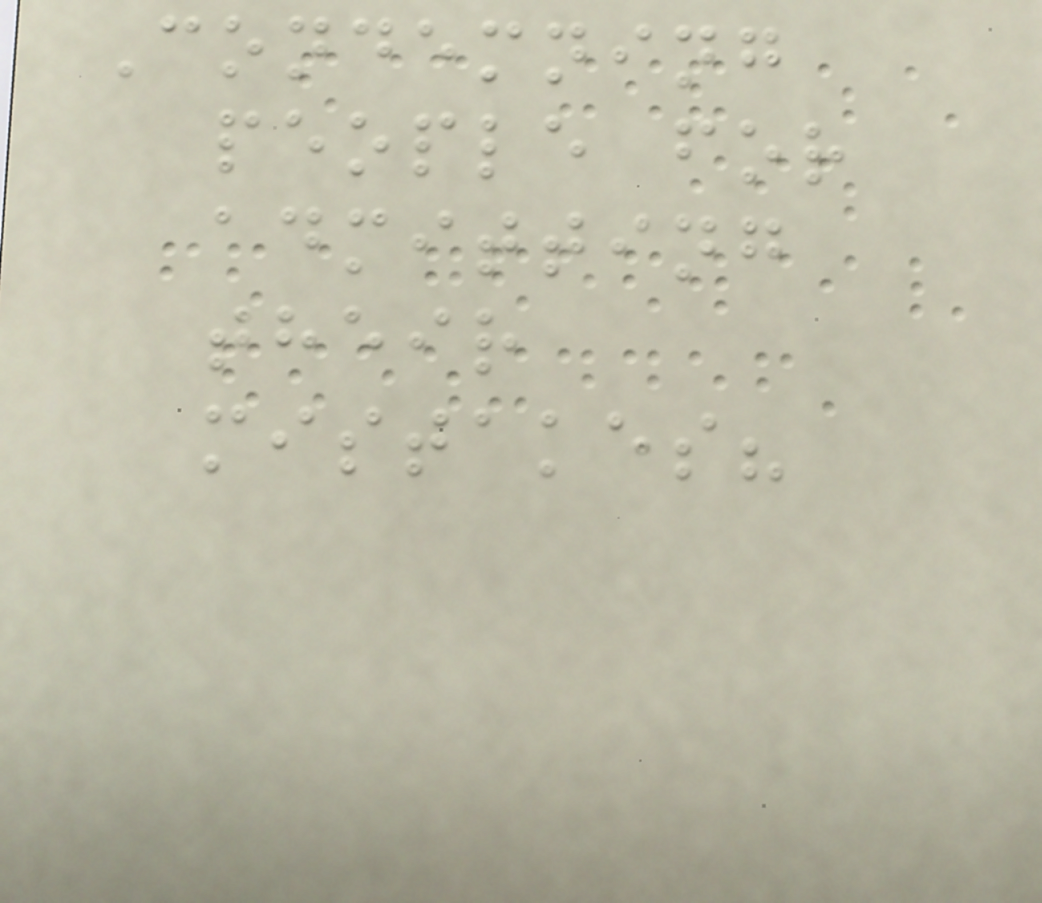Condemning
people for
admitting
their
mistakes?
